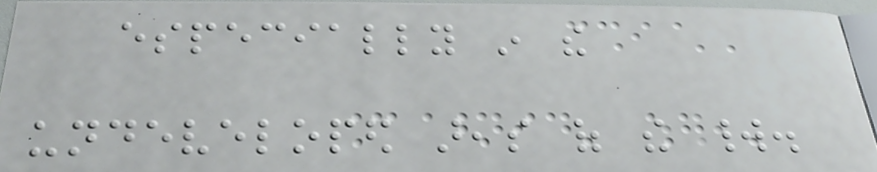especially in the
undeveloped areas of the world.
